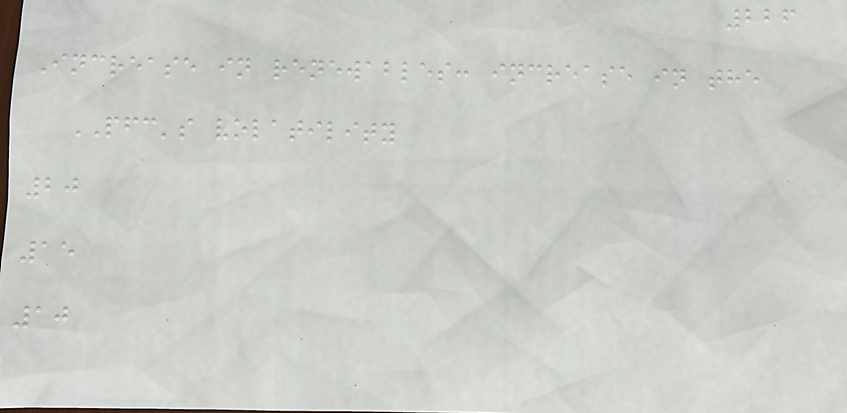226
Increase in renewables: increase in the
PFC's volatility
20
15
10
